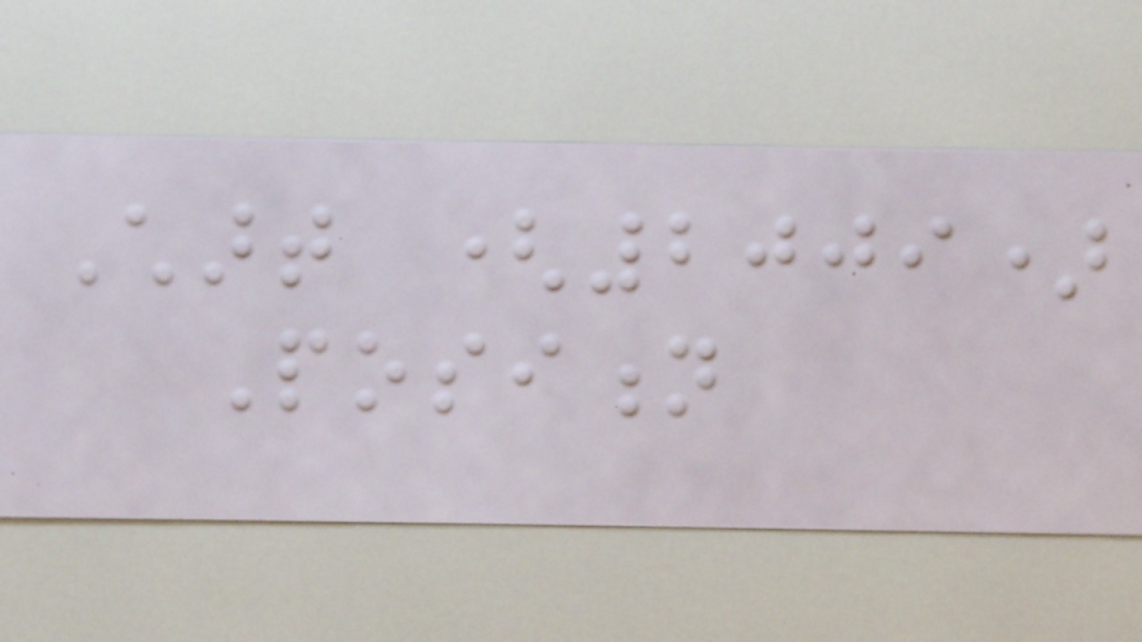Chart (2009)
Position
